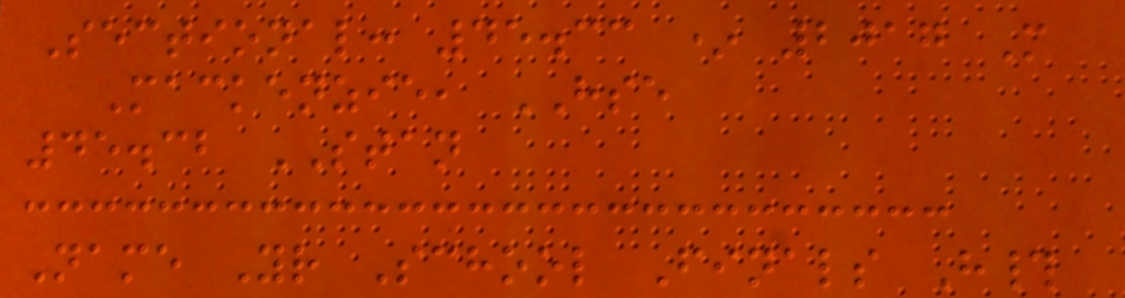Sectional: 45.33 * 2017 M
Mackenzie, HSE
45.32 STAN
Name Yr School Finals H#
